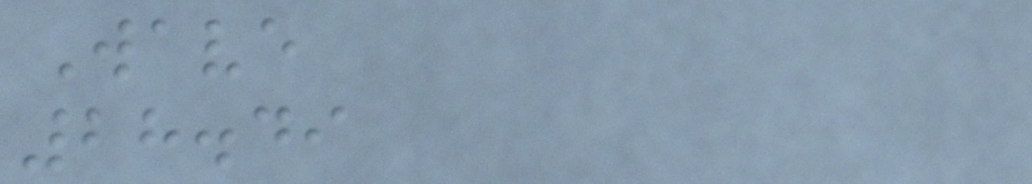Wave
28.49
